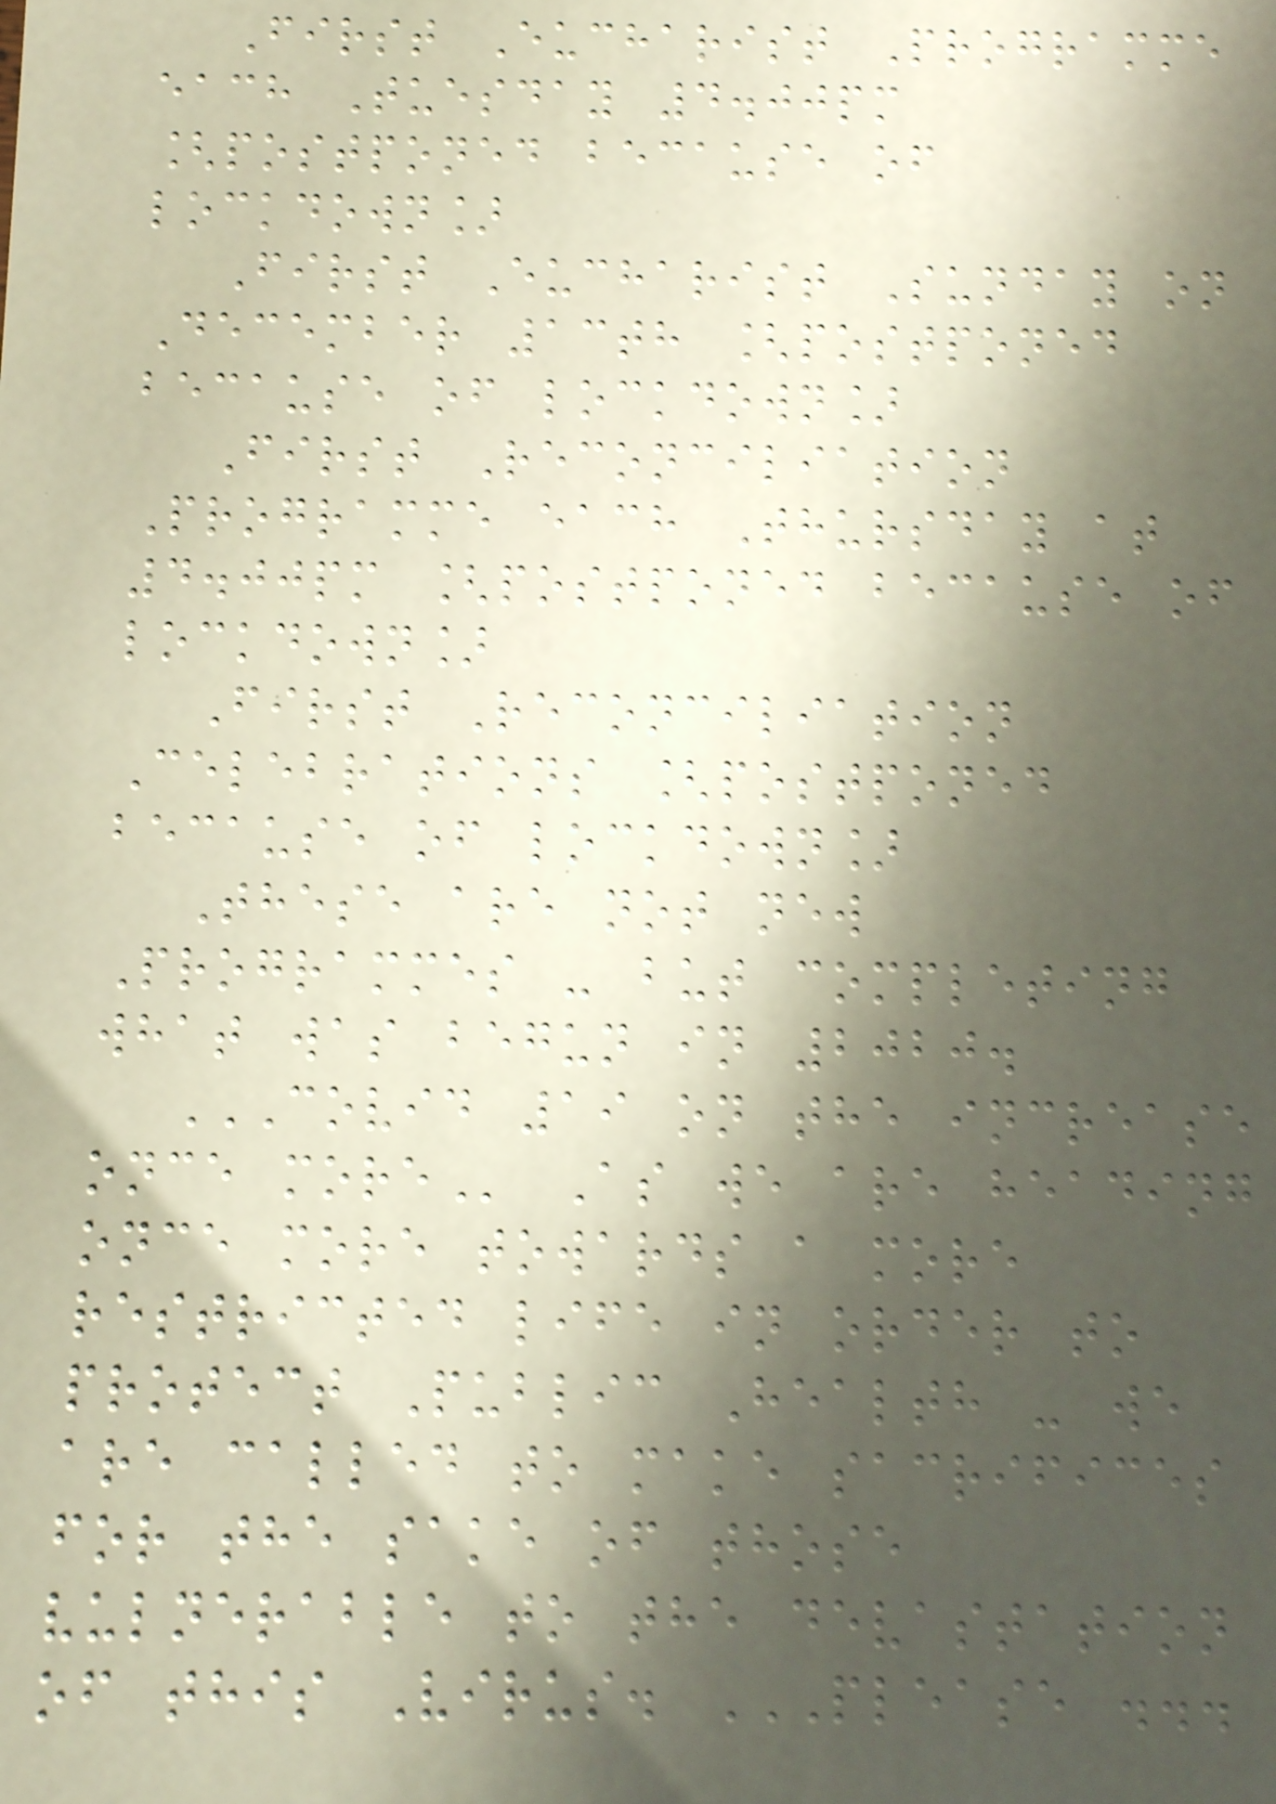First Eucharist Programme
each Tuesday 4.00pm
[postponed because of
lockdown]
First Eucharist Sunday on
December 13th [postponed
because of lockdown]
First Reconciliation
Programme each Thursday at
4.00pm [postponed because of
lockdown]
First Reconciliation
Celebrations [postponed
because of lockdown]
These are not new
Programmes - but completing
what was begun in 2020.
COVID 19 ON THE INCREASE
ONCE MORE As we are heading
once more towards a more
restricted life in order to
protect Public Health - we
are called to make sacrifices
for the sake of those
vulnerable to the devastation
of this Virus. PLEASE ...
